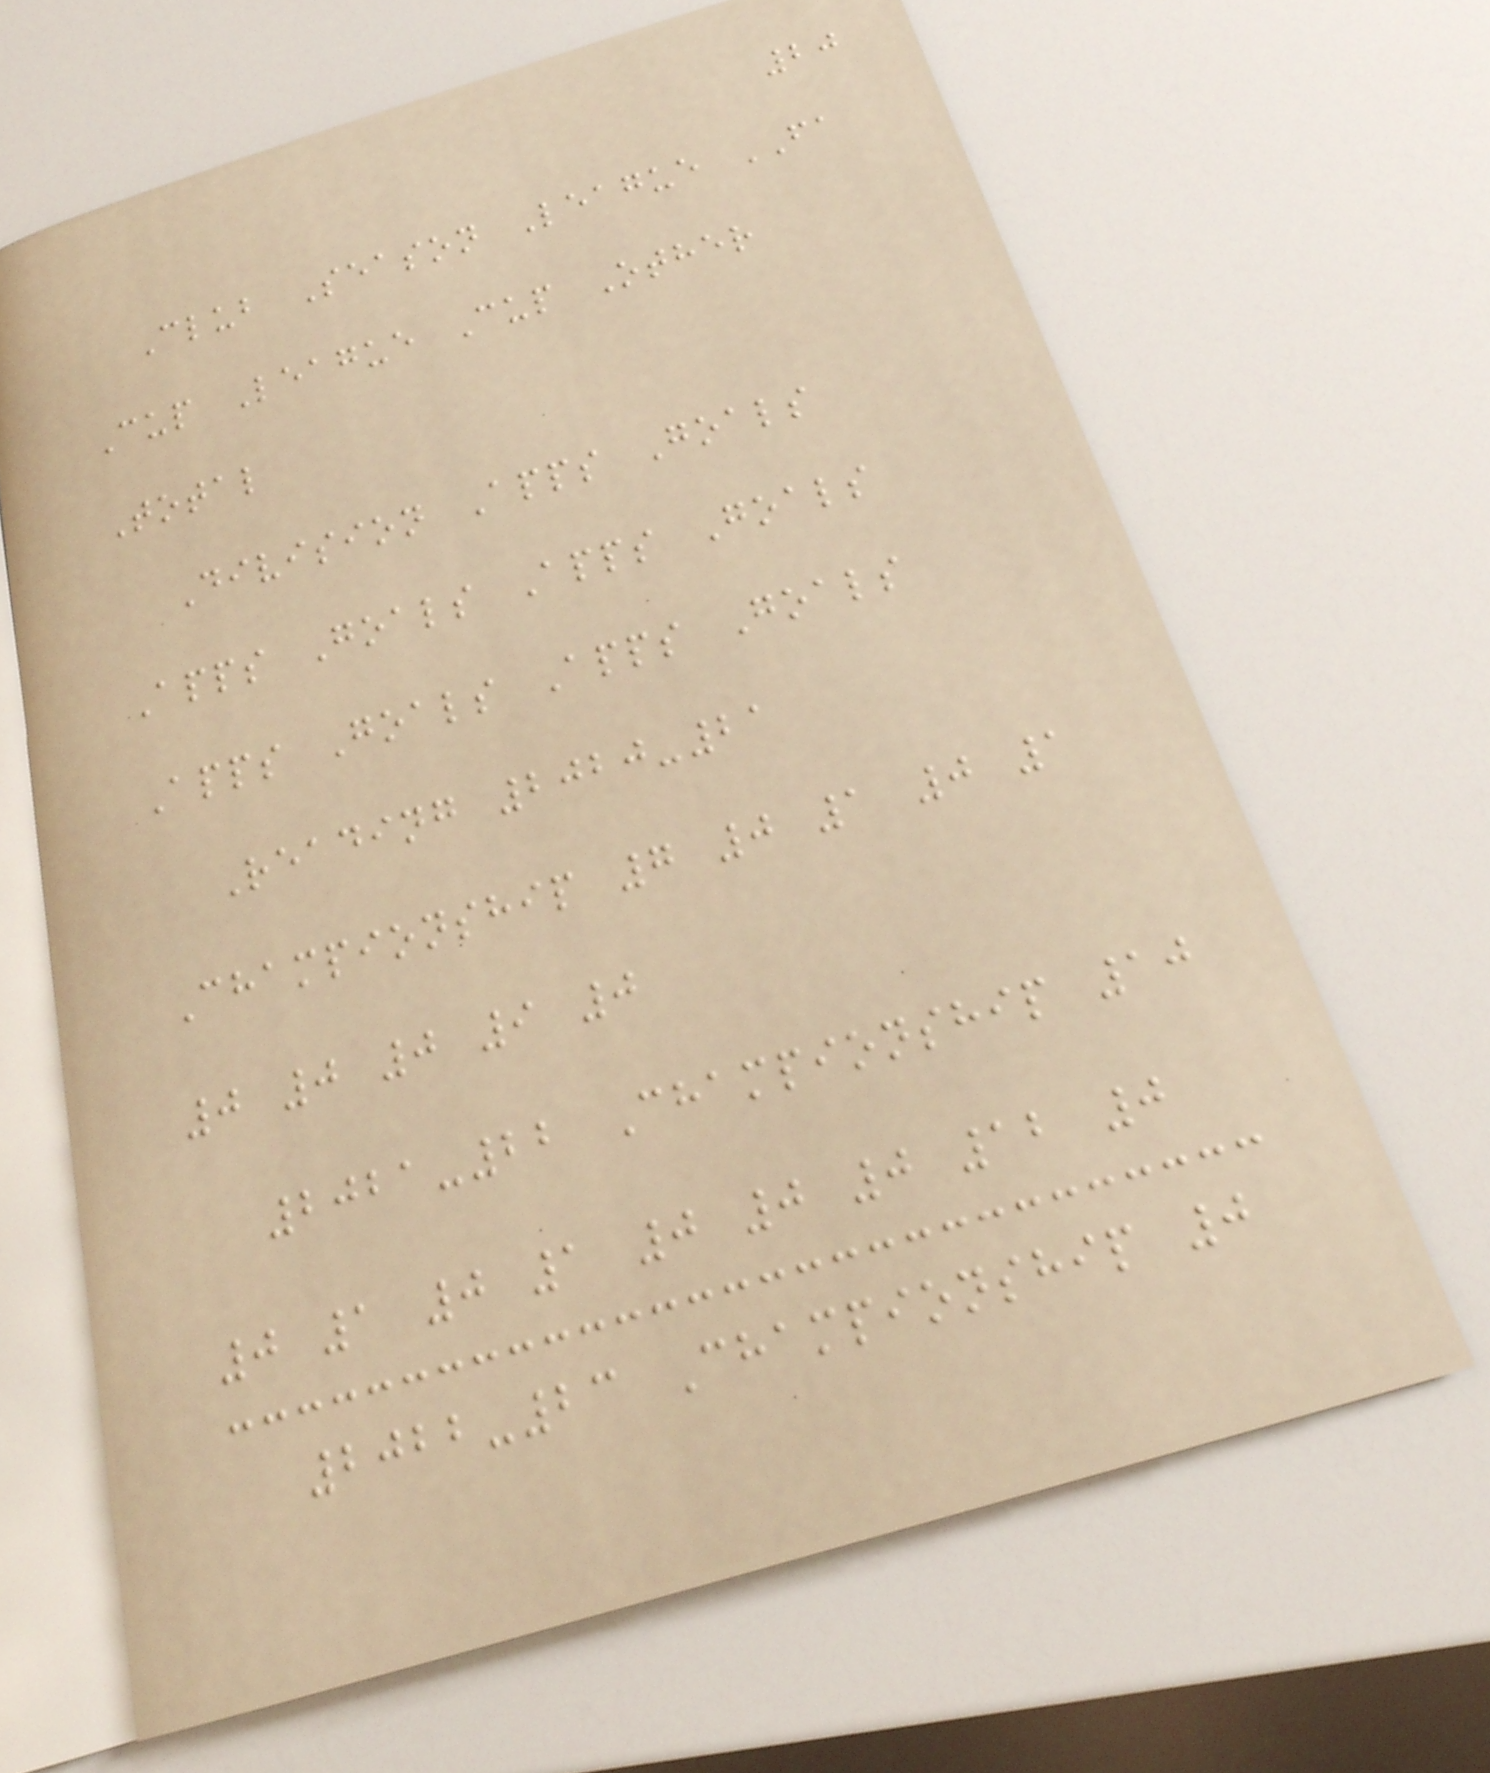20
Club Season League FA
Cup League Cup Other
Total
Division Apps Goals
Apps Goals Apps Goals
Apps Goals Apps Goals
Reading 2020-21
Championship 7 0 1 0 1
0 0 0 9 0
2021-22 Championship 10
0 1 0 1 0 0 0 12 0
2022-23 Championship 0
